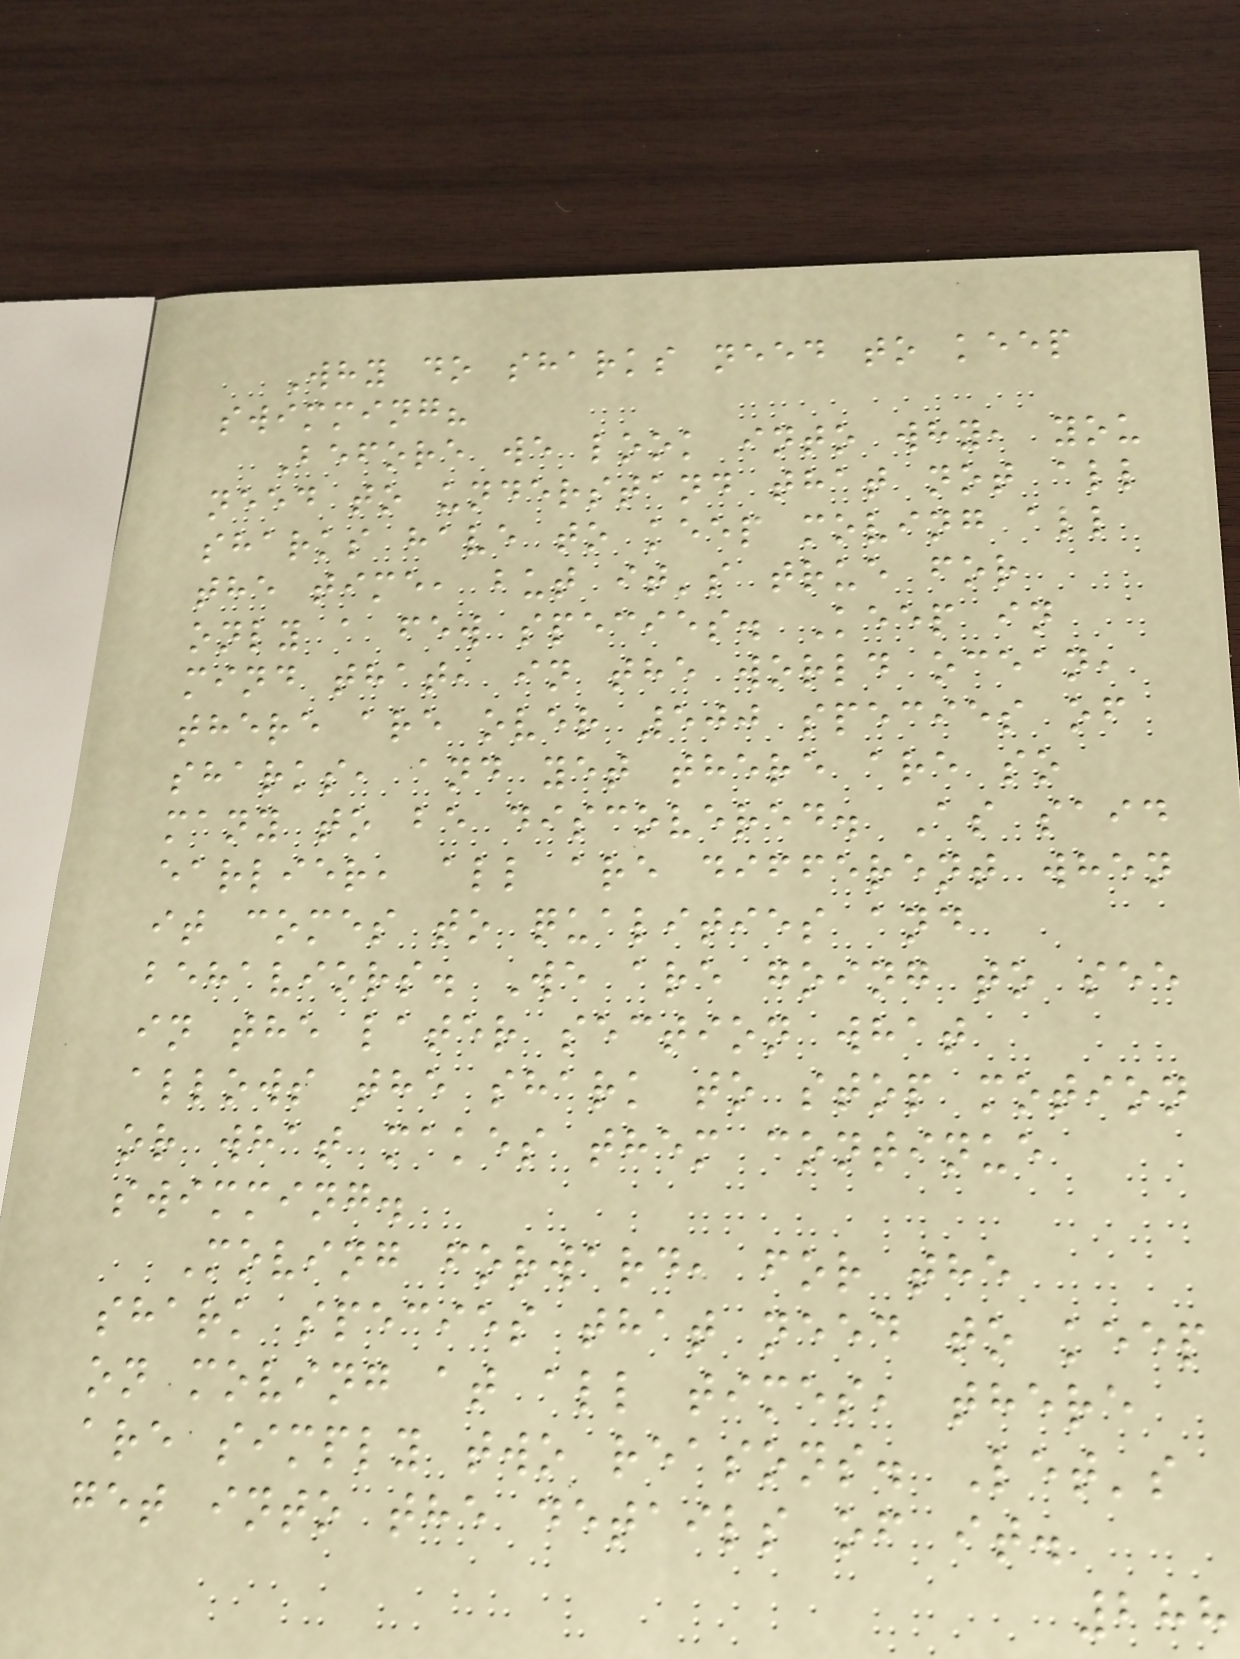Why do sharks need to keep
swimming?
Before we look into why, you
need to understand that not all
sharks have to keep moving all
the time, but it's true for
only a few species. Keep in
mind that, in the world ocean,
there are over 500 species of
sharks, and yet there are so
many to be discovered. As said
earlier, all are different when
it comes to qualities and
behaviors. We are going to see
in the later section what
allows the shark to stop motion
or what makes them continue
swimming.
Moving forward, for the
shark species that need to keep
on moving at all times, there
are simply two reasons. Let's
get into the details of it.
288
